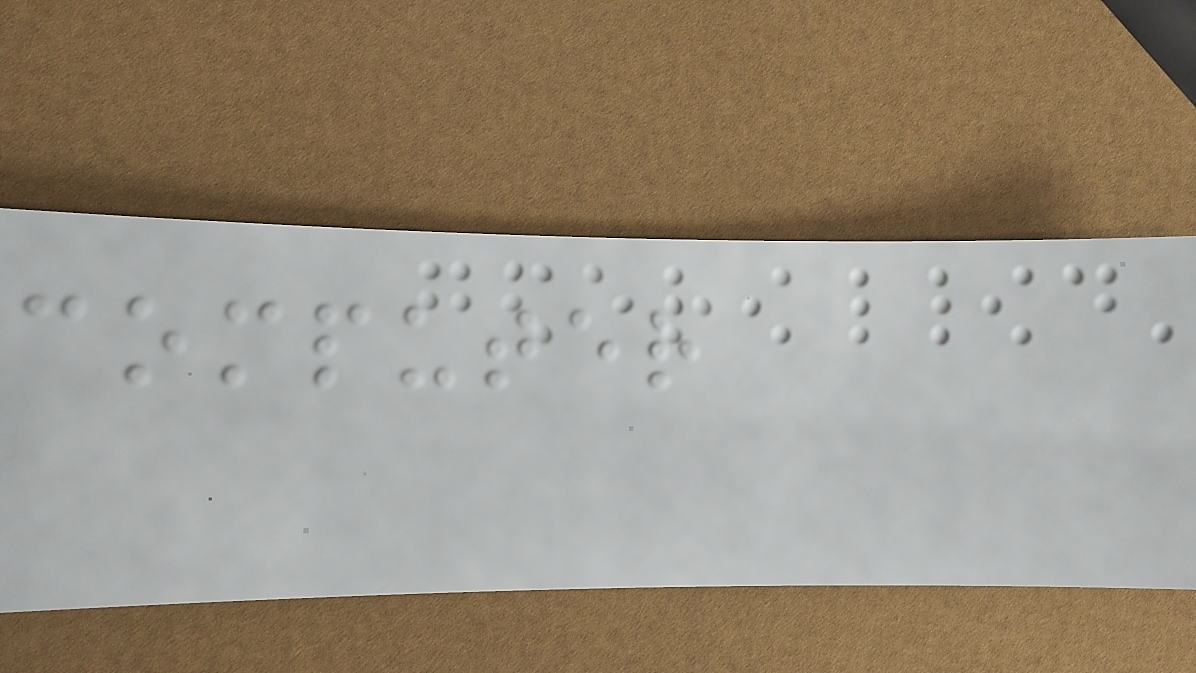computer
